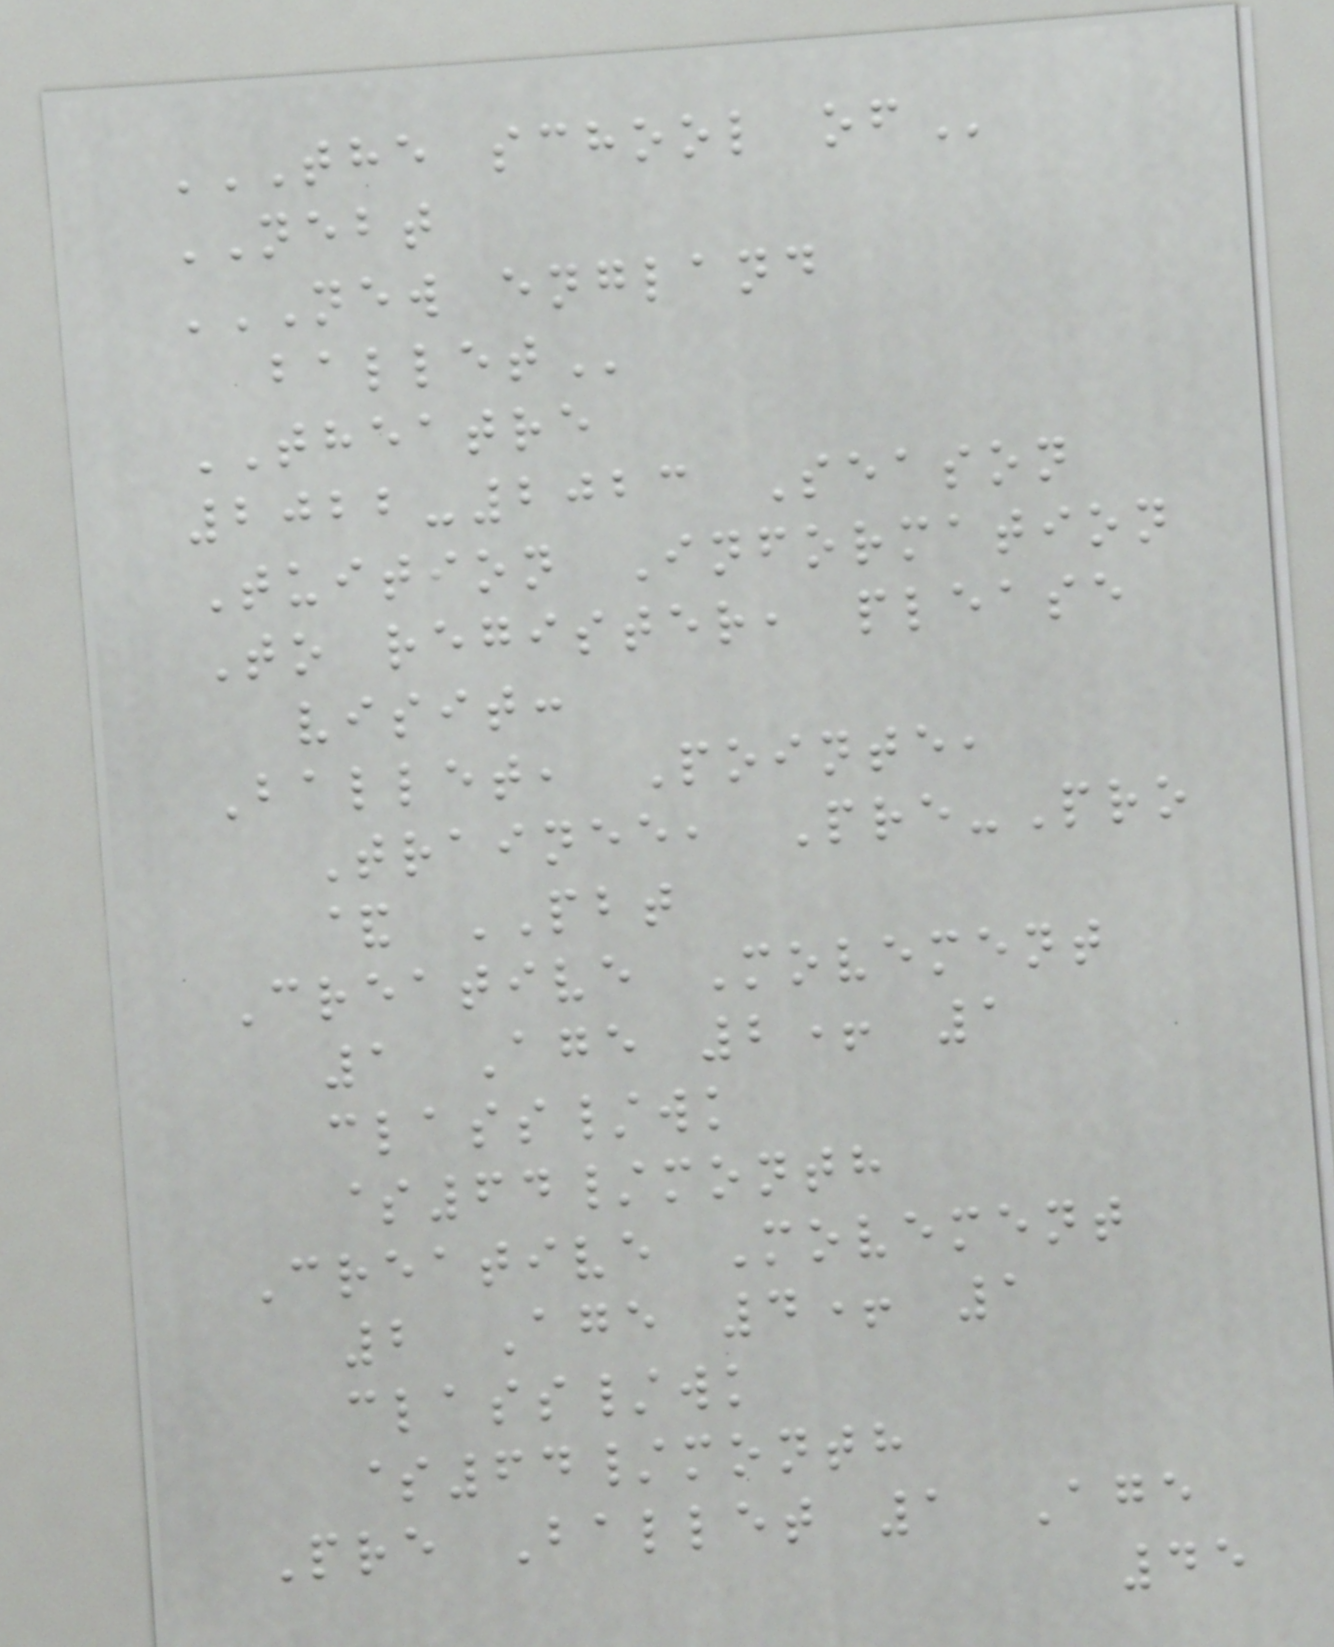THE SCHOOL OF
NEBT
NEW ENGLAND
BALLET
THEATRE
2022-2023 Season
Tuition Information
To register, please
visit:
Ballet, Pointe,
Trainee, Pre-Pro
& PBT
Creative Movement
1 Age 2+ 1
class/wk
$64/month
Creative Movement
2 Age 4+ 1
class/wk
$64/month
Pre Ballet 1 Age
45
